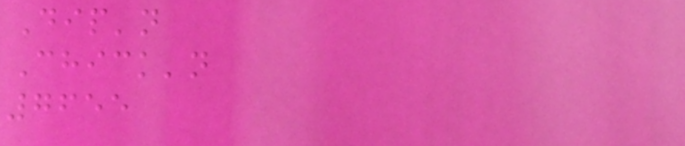Dip'n
Chick'n
7655
